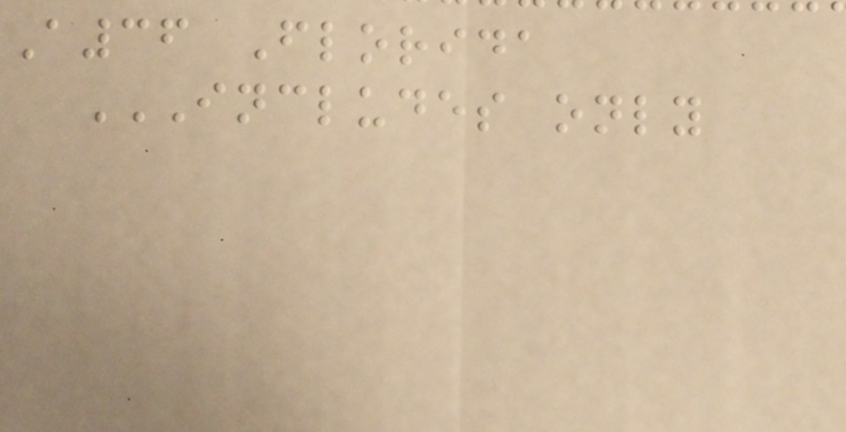A36 Florida
INCLUDES ONLY
